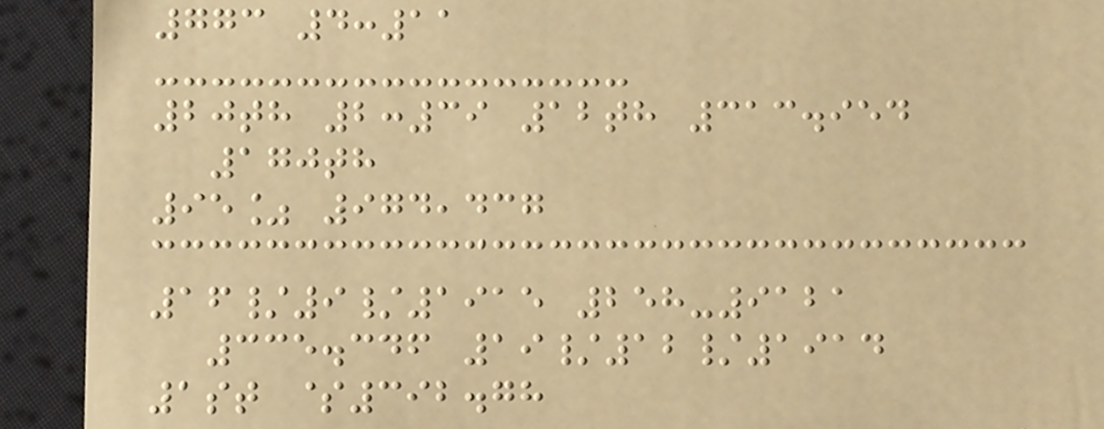773 4:11
20th 2:39 12th 313.954
170th
95% 974,437
16/9/1915 258-9121
335.346 19/12/1914
1st $392.78
